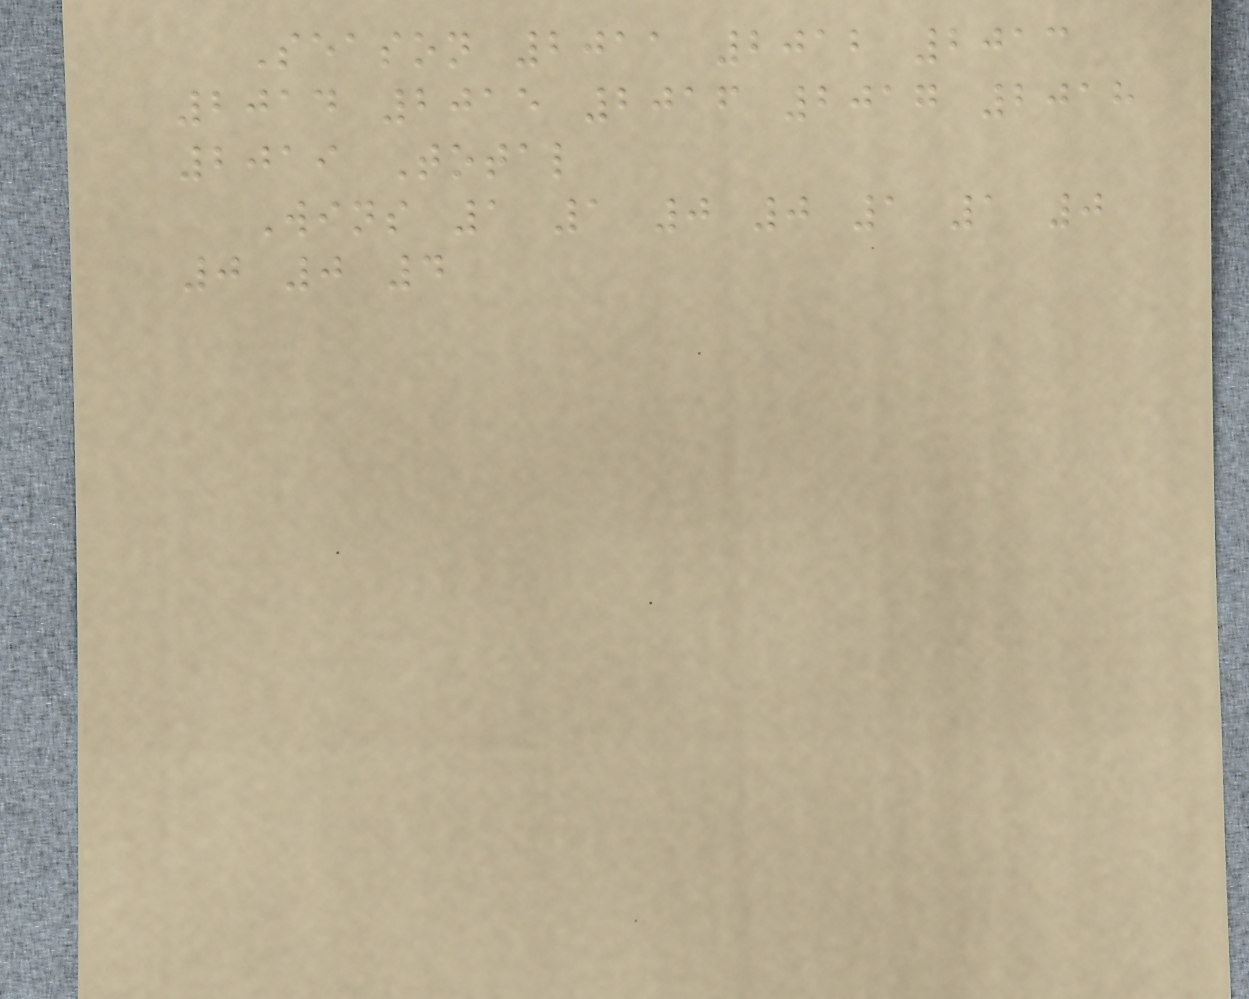Season 2011 2012 2013
2014 2015 2016 2017 2018
2019 Total
Wins 1 1 0 0 1 1 0
0 0 4
